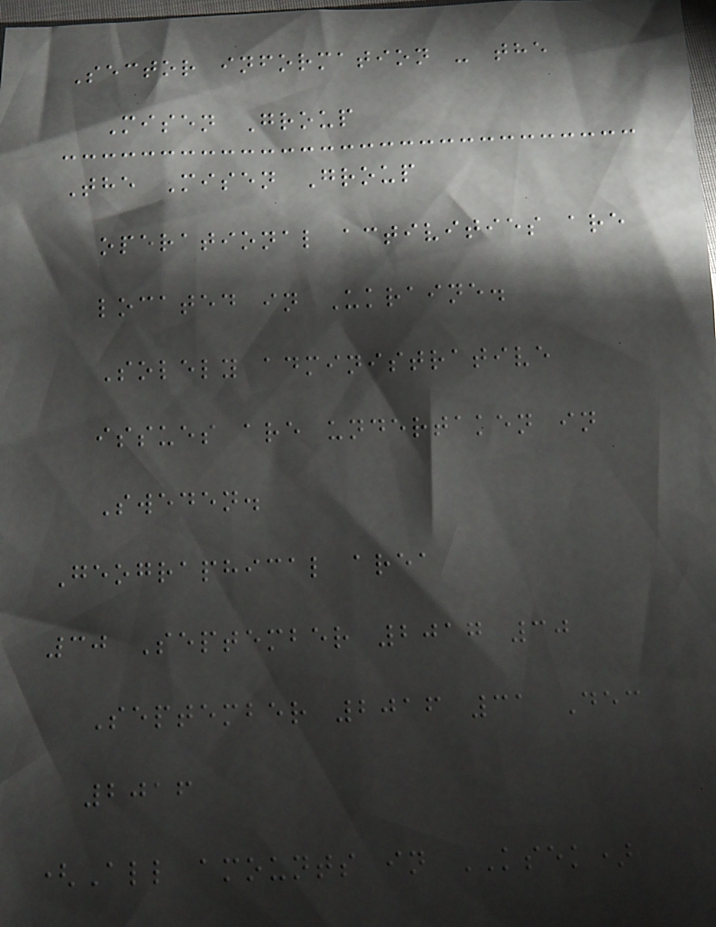Sector information - the
Misen Group
The Misen Group
operational activities are
located in Ukraine.
Solely administrative
issues are undertaken in
Sweden.
Geographical area
30 September 2017 30
September 2016 31 Dec
2016
(All amounts in KSEK)
